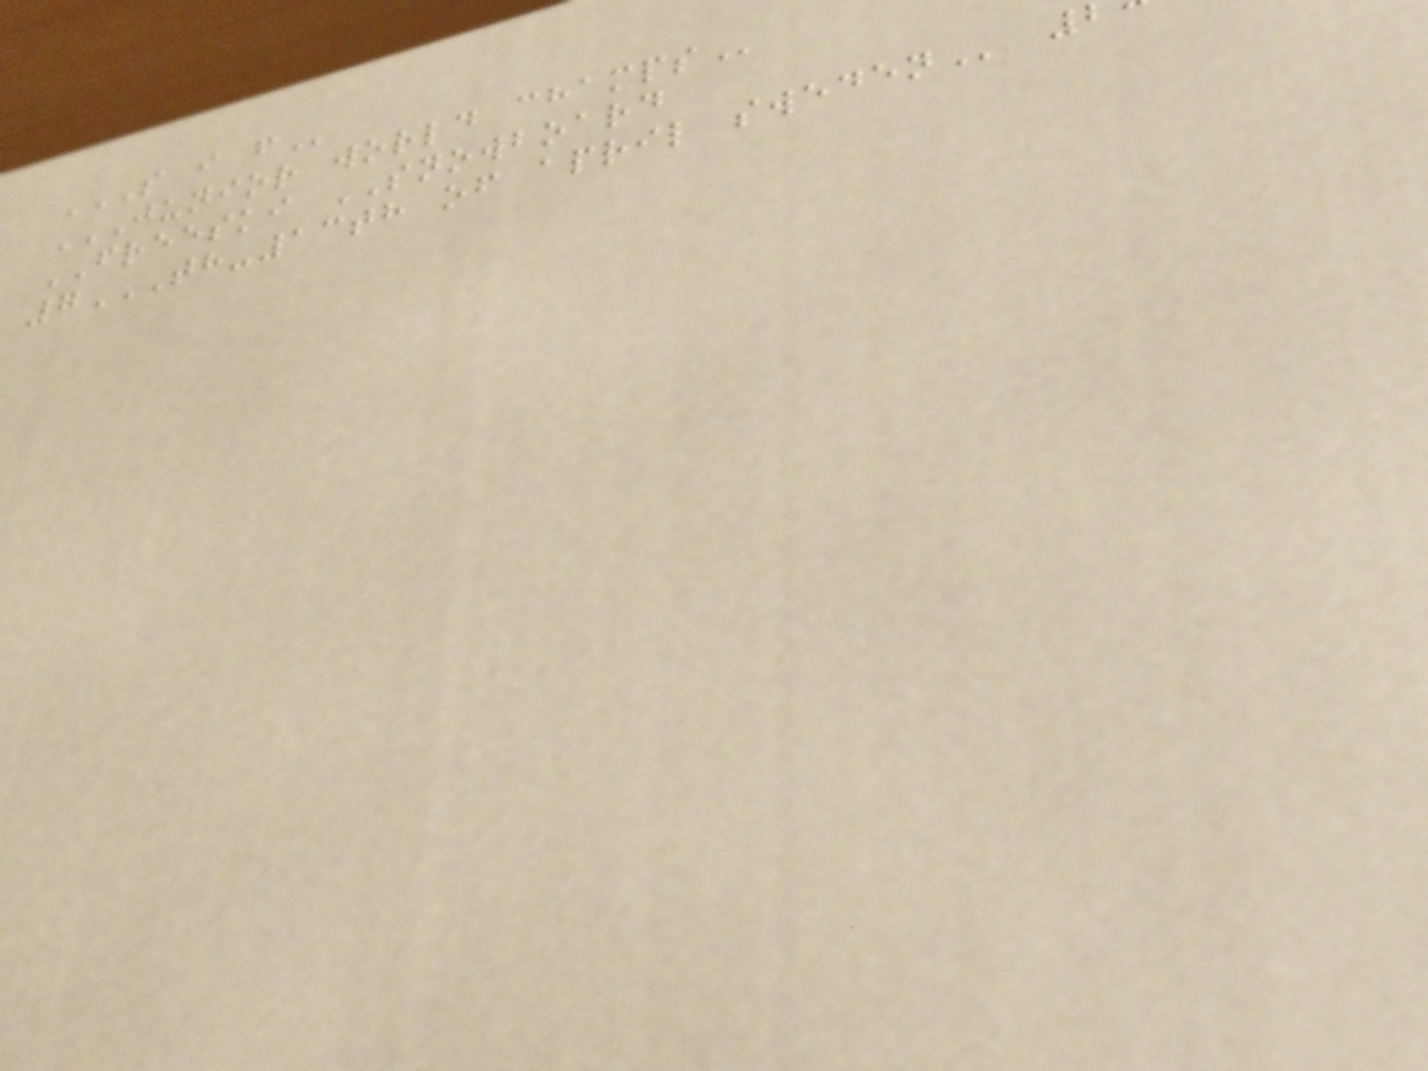S I F
JUNIOR WORLD CHAMPS
FREESKI SNOWBOARD
7TH-13TH OF APRIL SWEDEN
